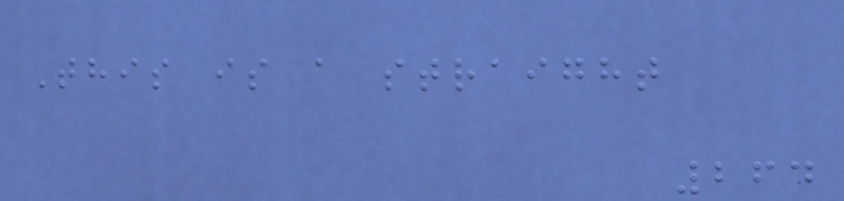This is a straight
264
